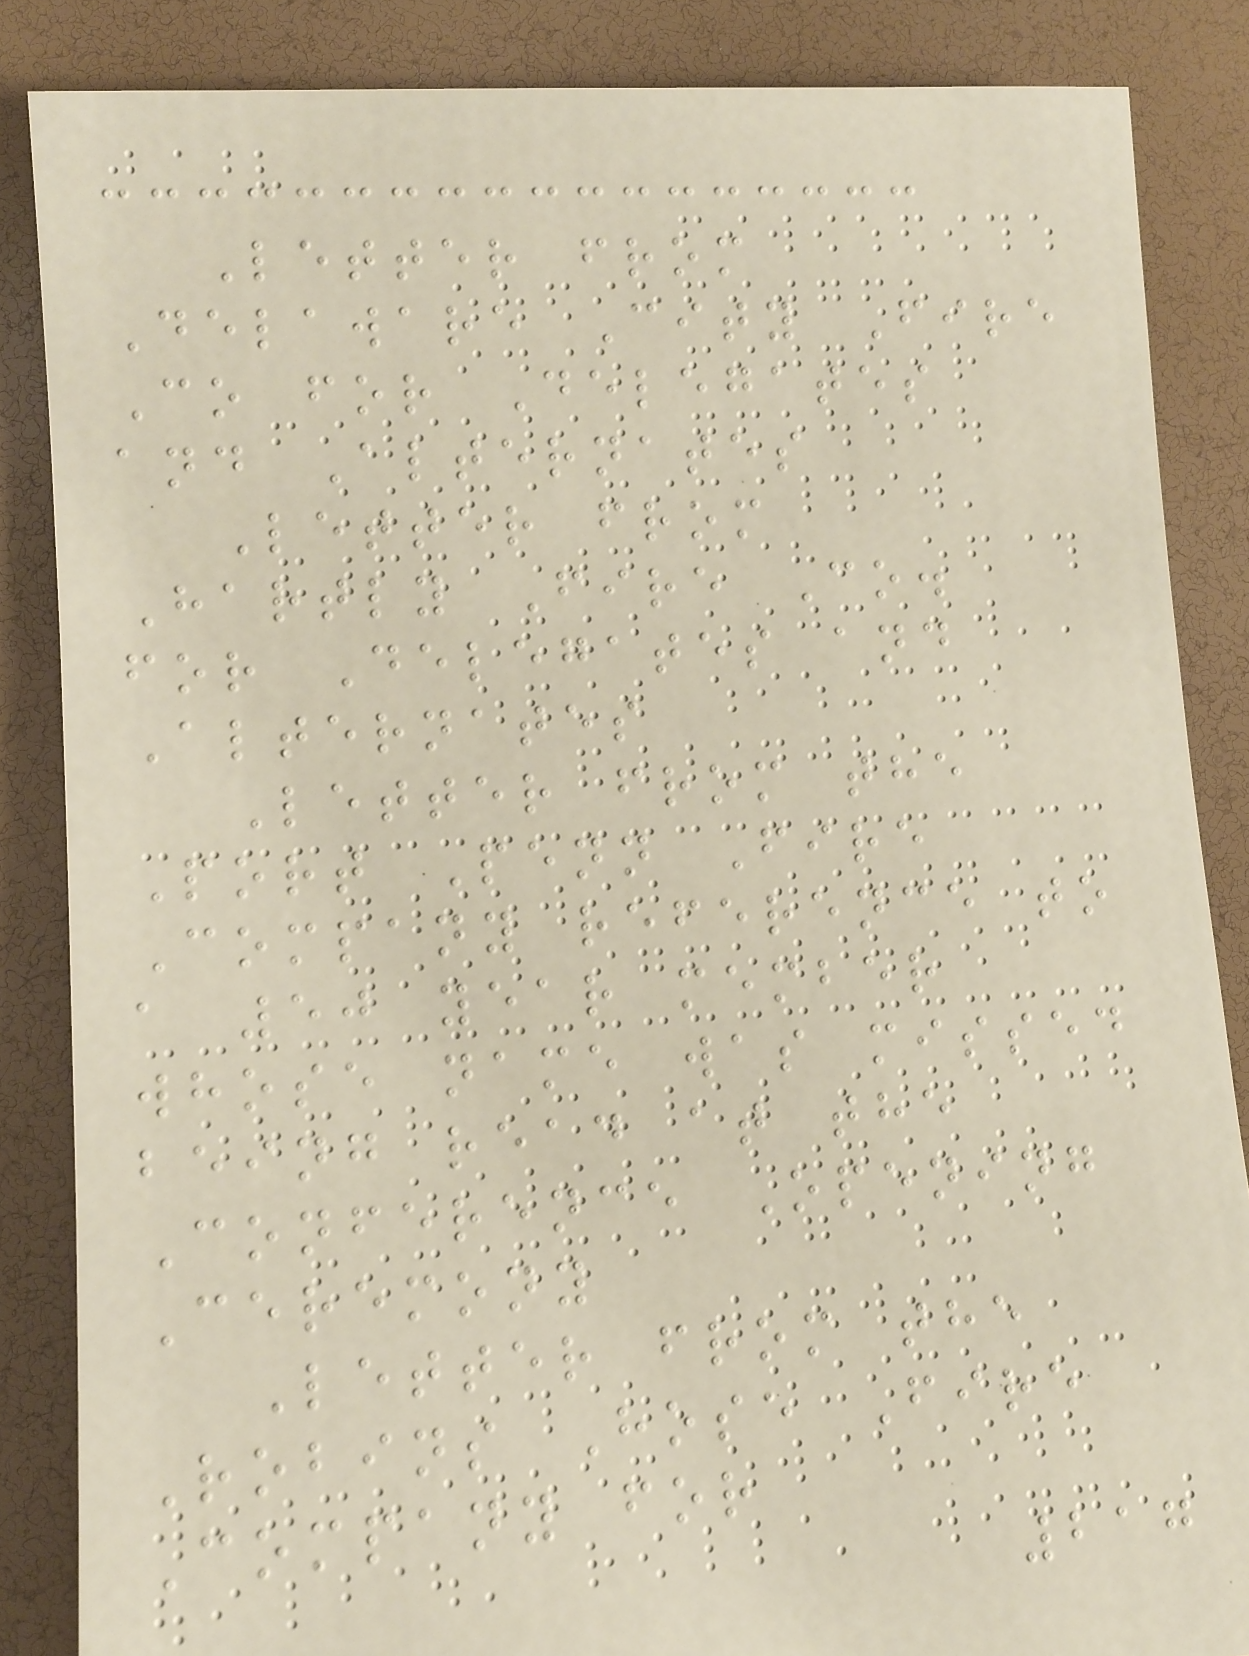Letter from
Delaware City Fire
Co for Delegates
and Alternates
Letter from
Hartly Fire Co.
for Delegates and
Alternates
Letter from the
Port Penn Fire
Company reference to
a 50 year member
whose name was missed
being read at the
Conference Opening
Ceremony
Letter from the
Robins Hose Fire
Company for
217
